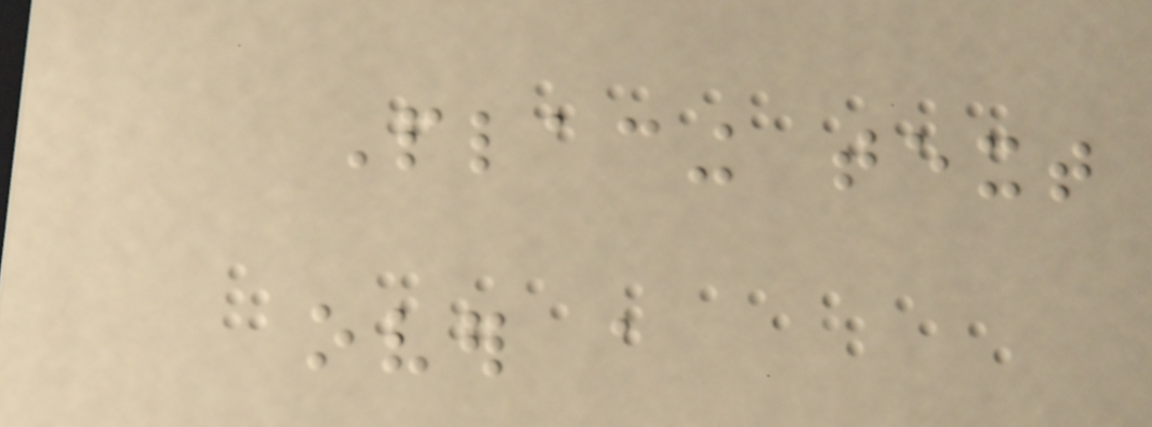Placing text
over a
